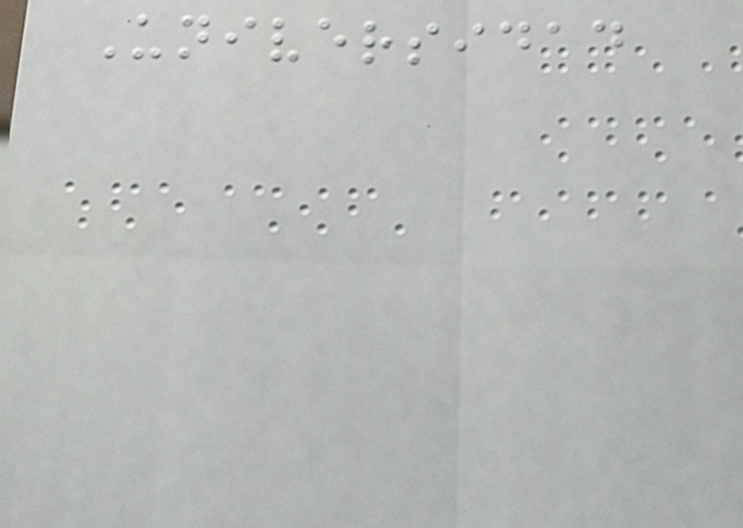Universidad
